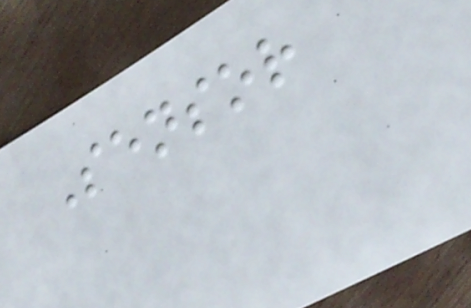Sensor
